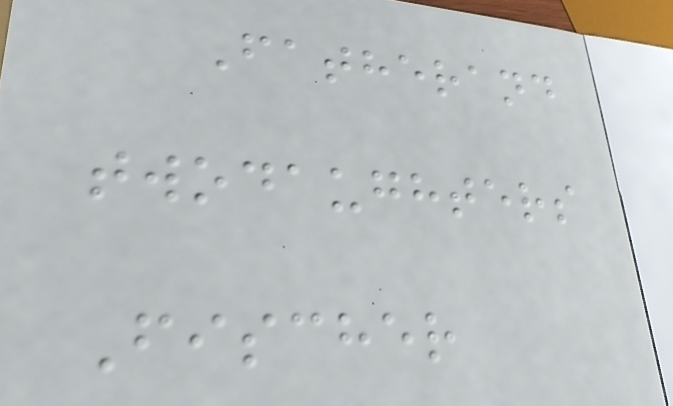Fatherand
twodaughters
Fischer
